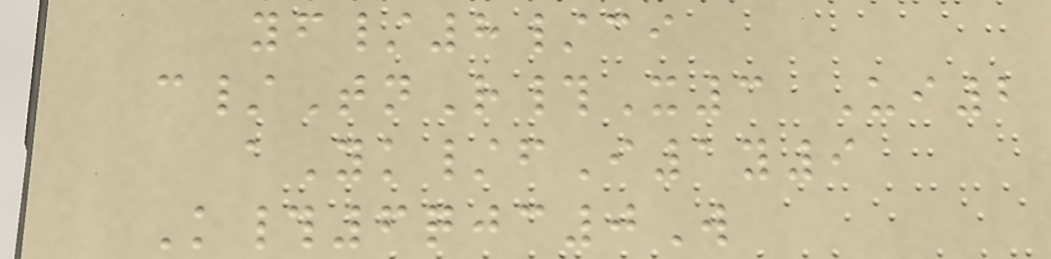yf/8/ci
c/TnR#X3 Ui2
aYk/fI1y9
K#6qjc0W
